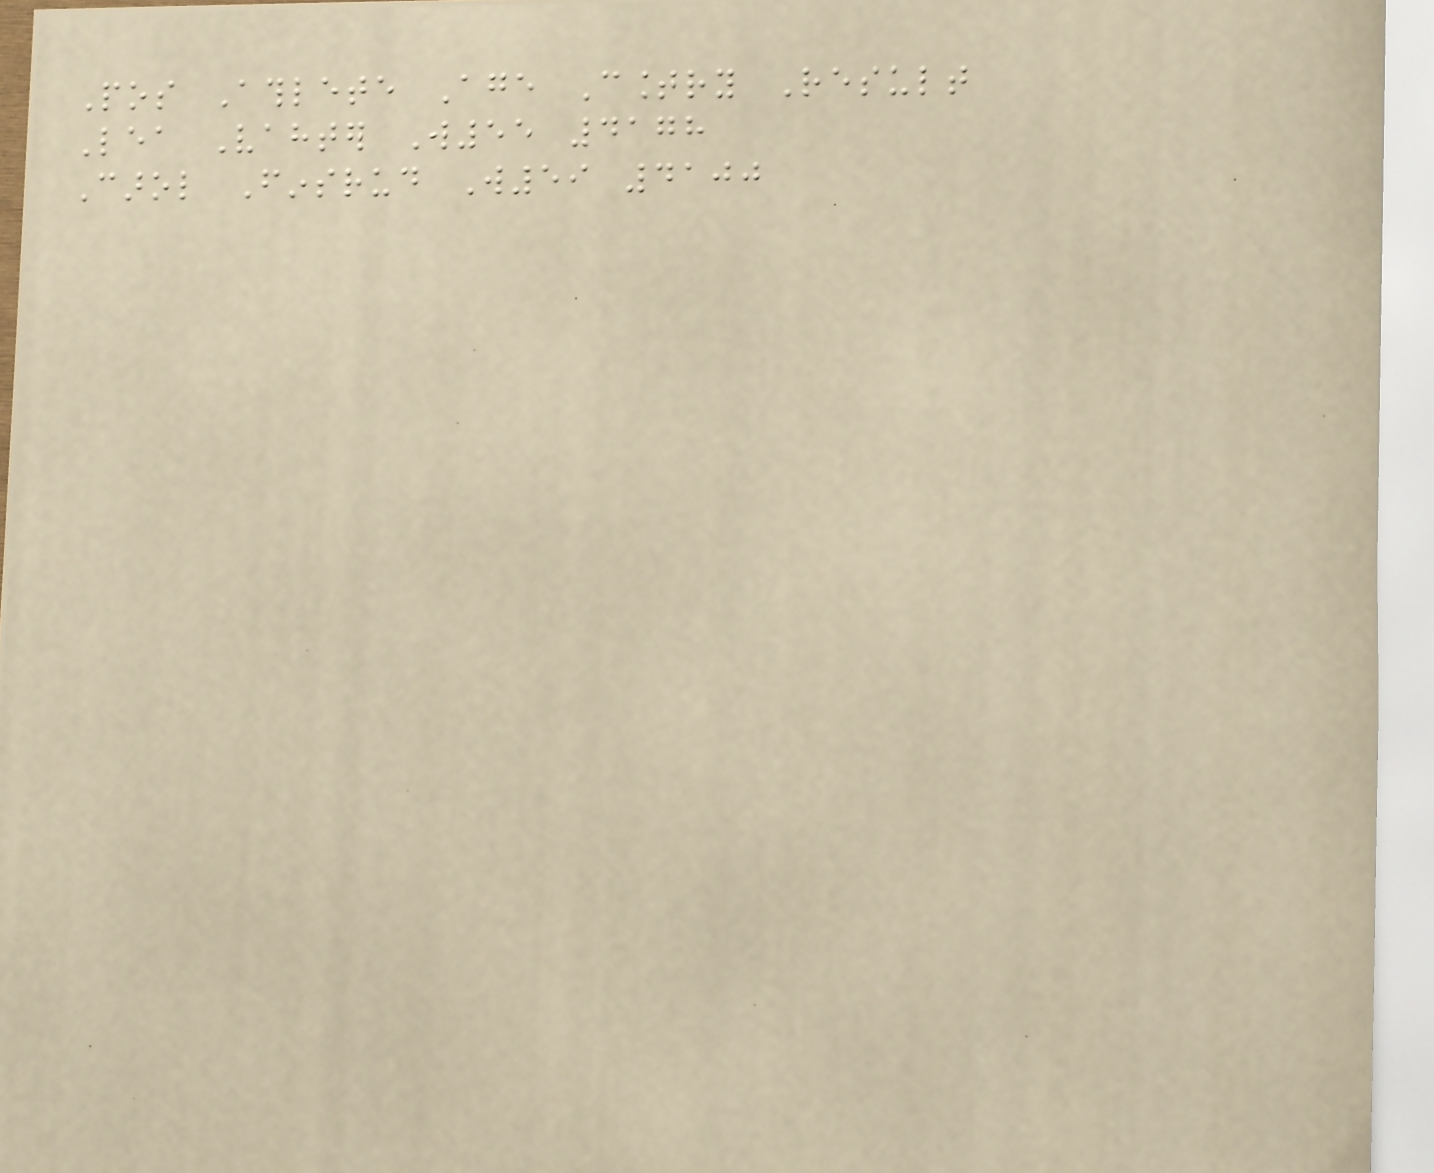Pos Athlete Age Country Result
Lea Vahter W55 4178
Carol Finsrud W59 4100
